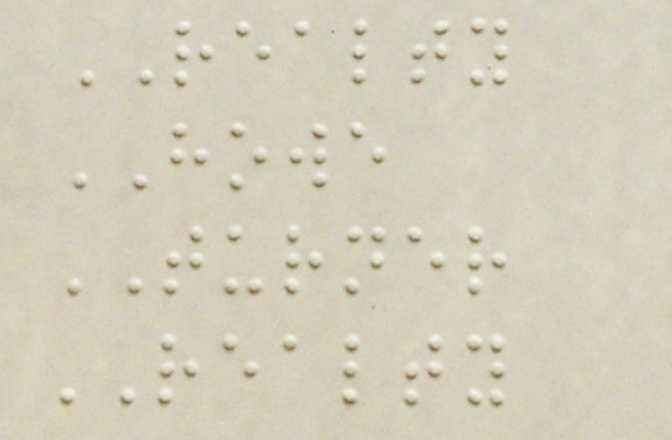REALTY
HOWE
TURNER
REALTY
